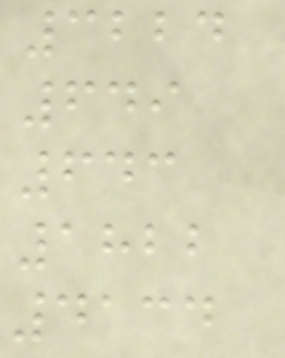3224
649
643
1822
4134
